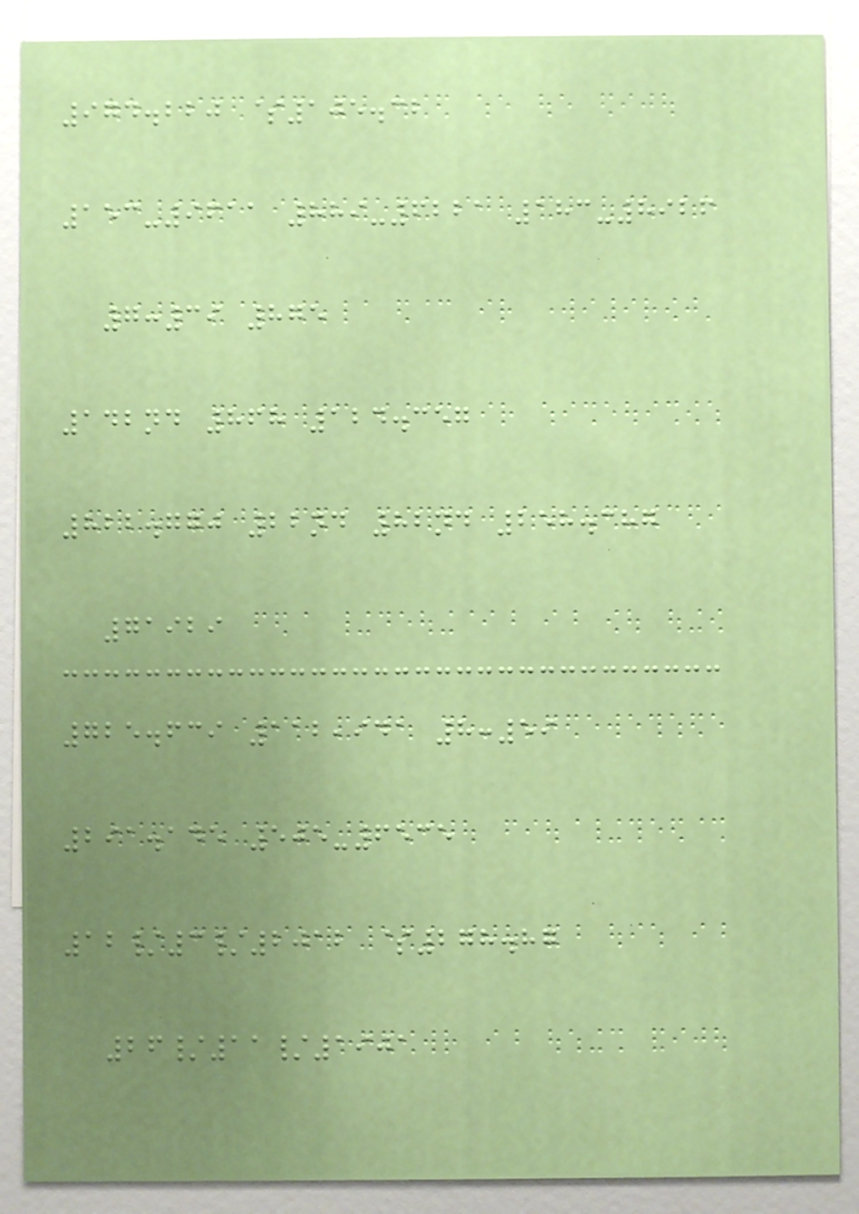974.220 $105.32
153-9611 889-6221 183-8926
7:39 875
142nd 868 124.357
822.770 22nd 82nd 258.387
71929
725.639 112,941 8:59
291.145 505-6535
12/3/2012 $278.87
26/11/1901
